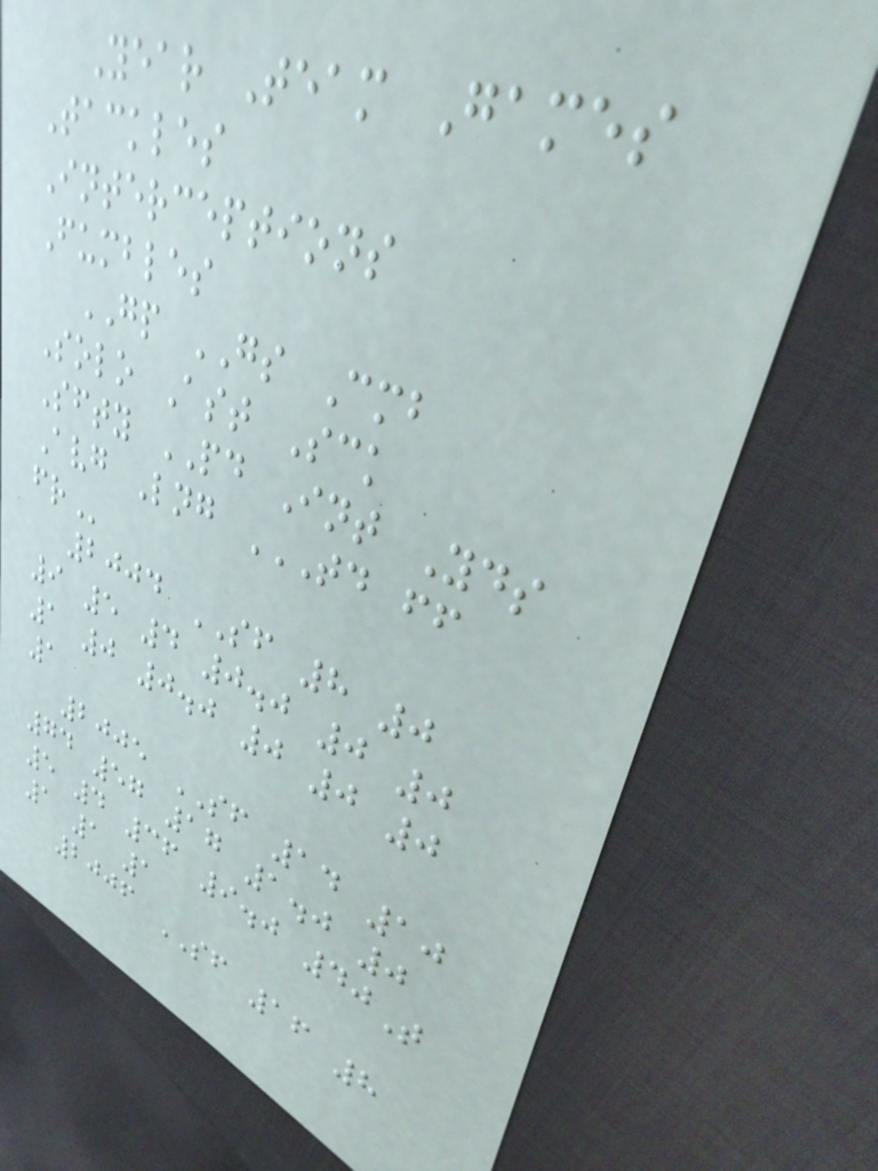Year Team Games
Tackles
Interceptions
Fumbles
GP GS Cmb
Solo Ast Sck
Sfty PD Int Yds
Avg Lng TD FF
FR
2004 SF 8 0
9 5 4 0.0 0 0
1 0 0.0 0 0 0
1
2005 SF 14 10
74 57 17 1.0 0
5 4 36 9.0 40T
1 1 1
2006 SF 16 8
